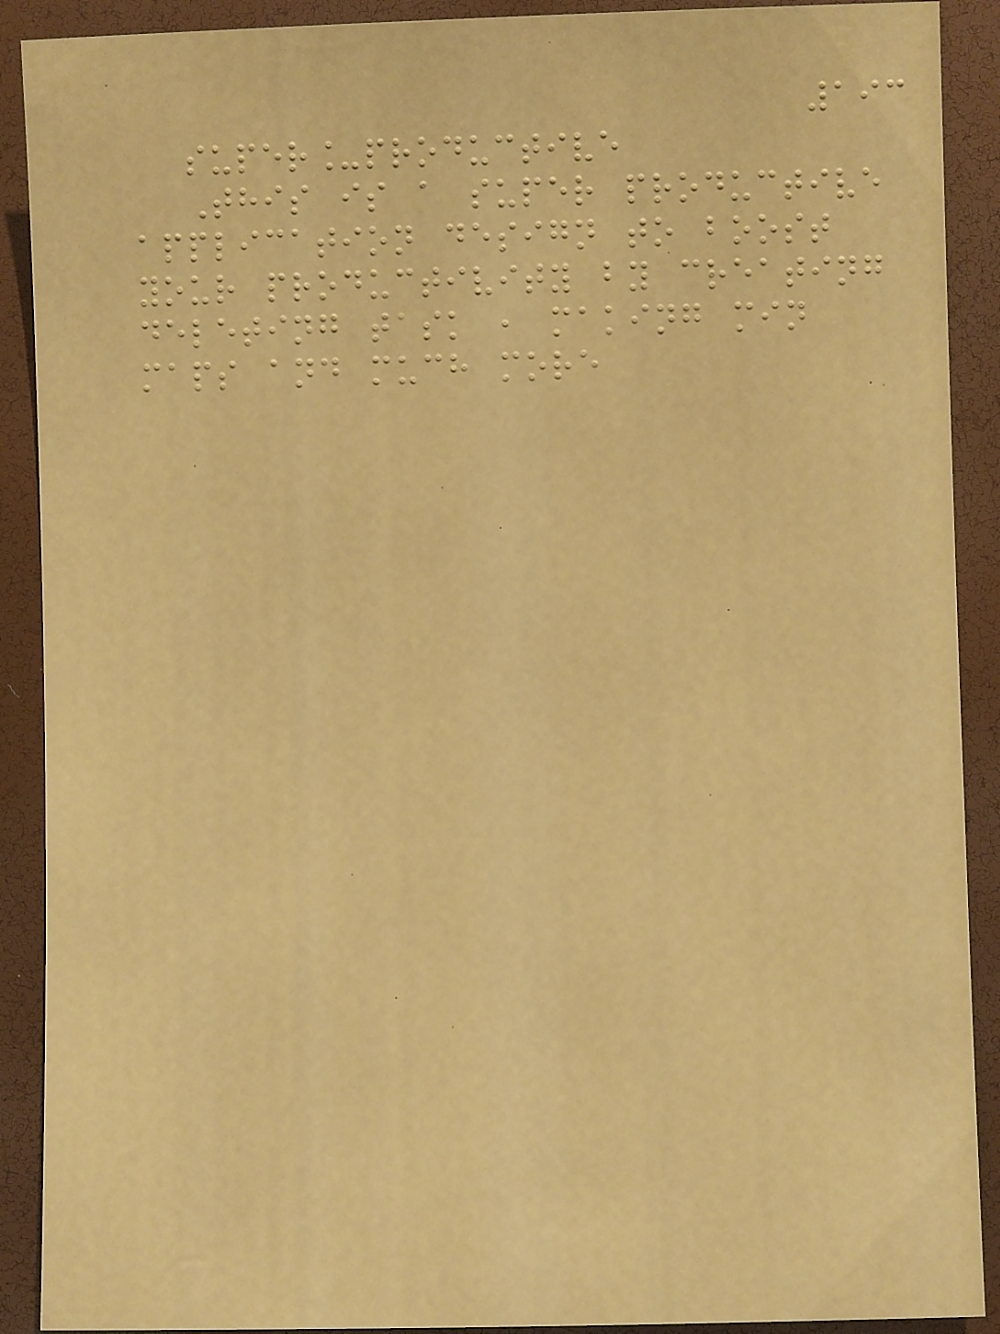193
super_productive
This is a super productive
application design to boost
your productivity by creating
deleting task , making min
maps and much more
